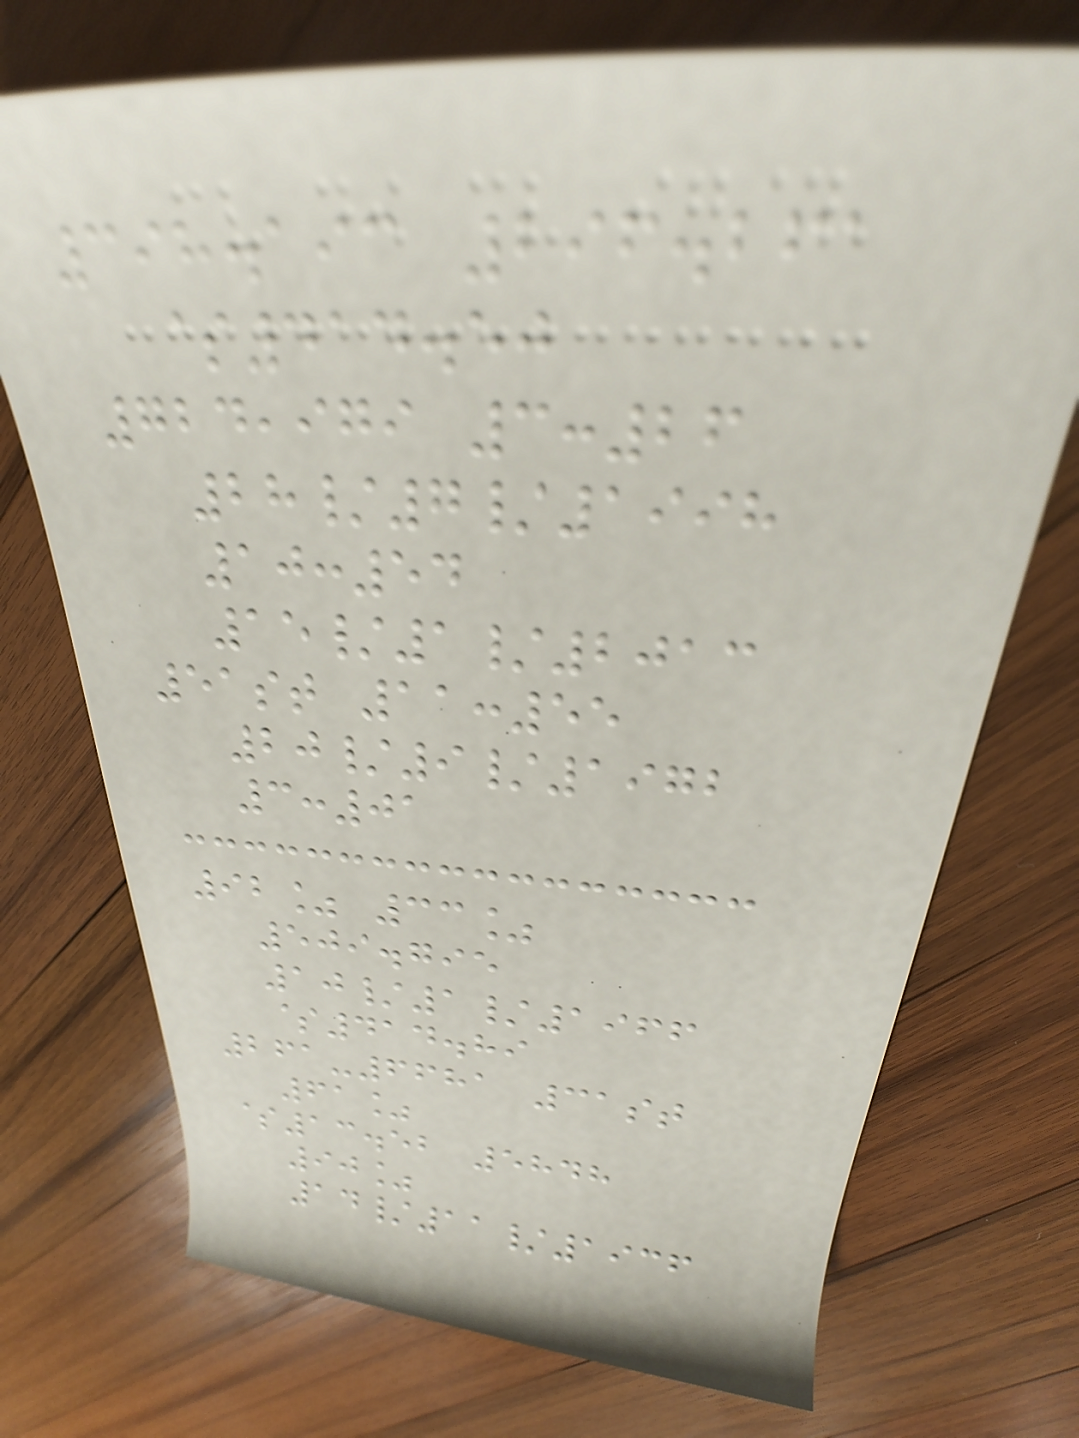398.193 296.261
$414.50
724,979 3:26
28/7/1998
10:54
15/1/2013
51st 11:55
20/9/1972
3:01
92% 33%
509.795
10/1/1966
$414.89
261-6681 31st
61%
$13.52 5848
90%
14/11/1936
